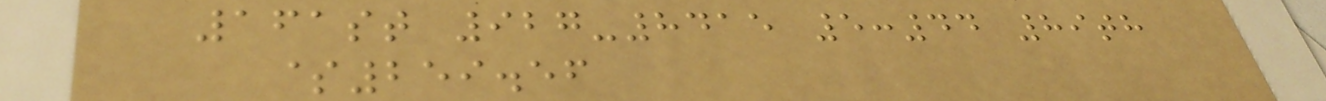161st 927-8415 5:44 89th
$259.56
